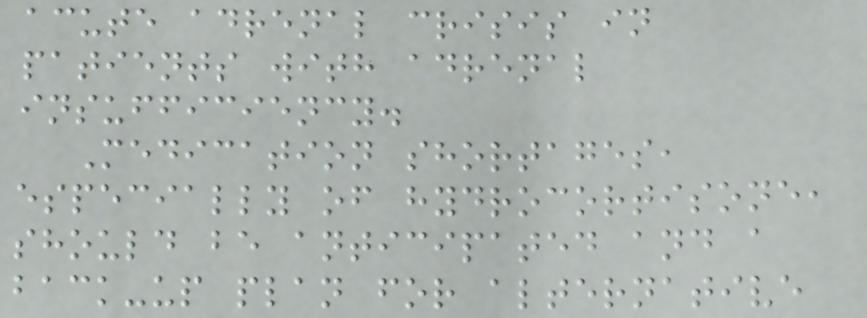acute adrenal crisis in
patients with adrenal
insufficiency.
Medication shortages,
especially of hydrocortisone,
should be anticipated and a
back-up plan for alternative
